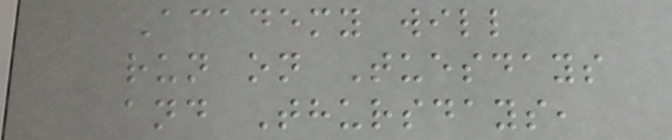Academy will
run on Tuesdays
and Thursdays,
